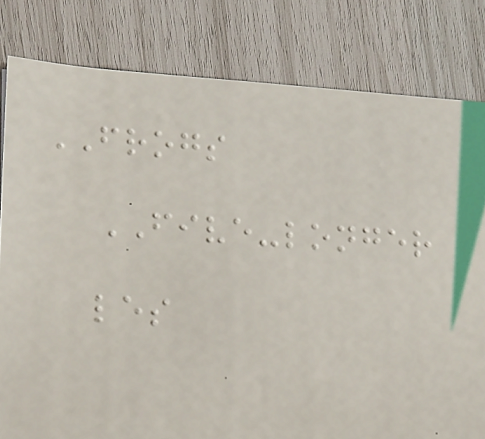FROGS
FIVE-longer
les
